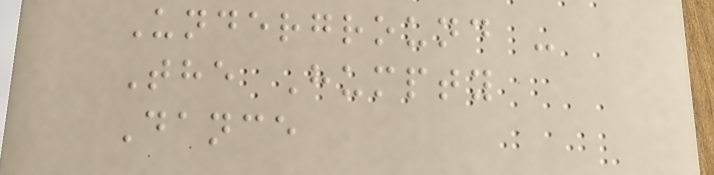Underground -
The Humpty
Dance
